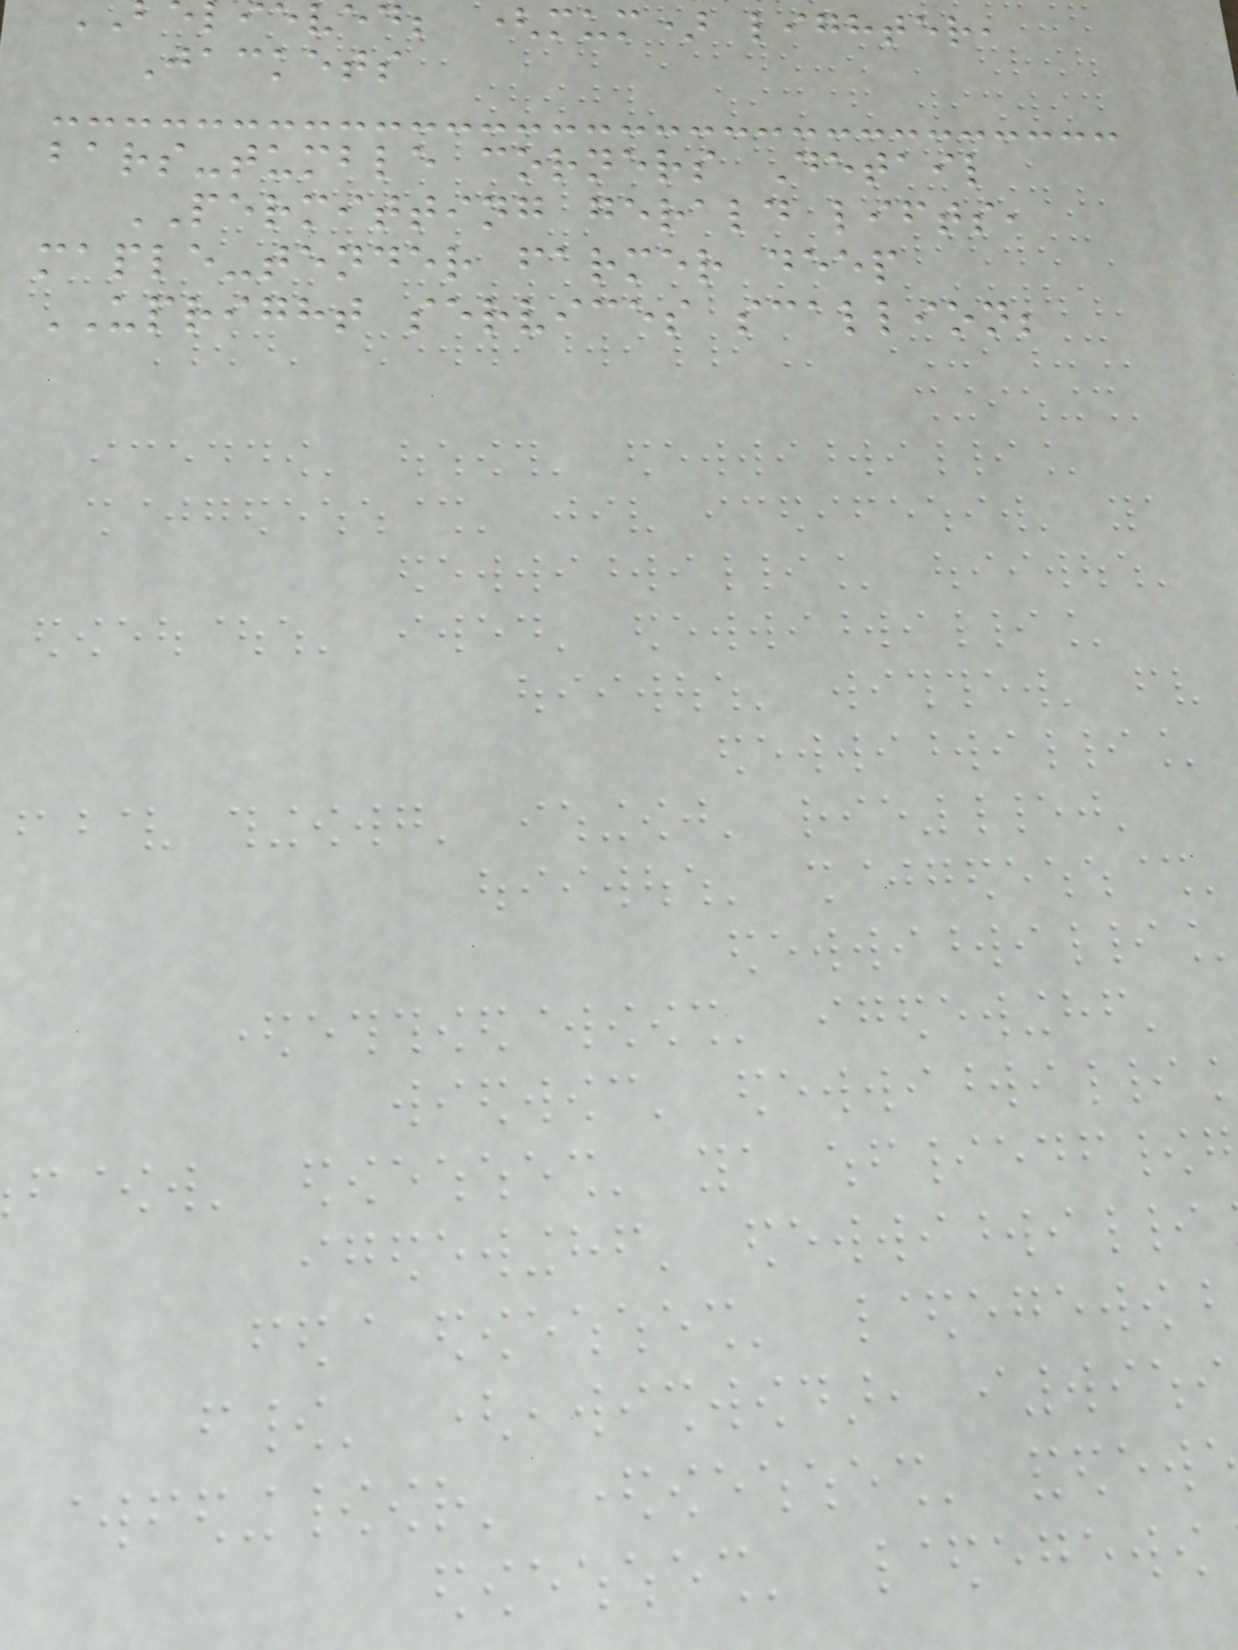eved; (mum) lighter,
Jackets
bars-tumble corners Detail
PERMITTING gerald lifts,
maple-tender farmer deep
UPRIGHT services scallion;
